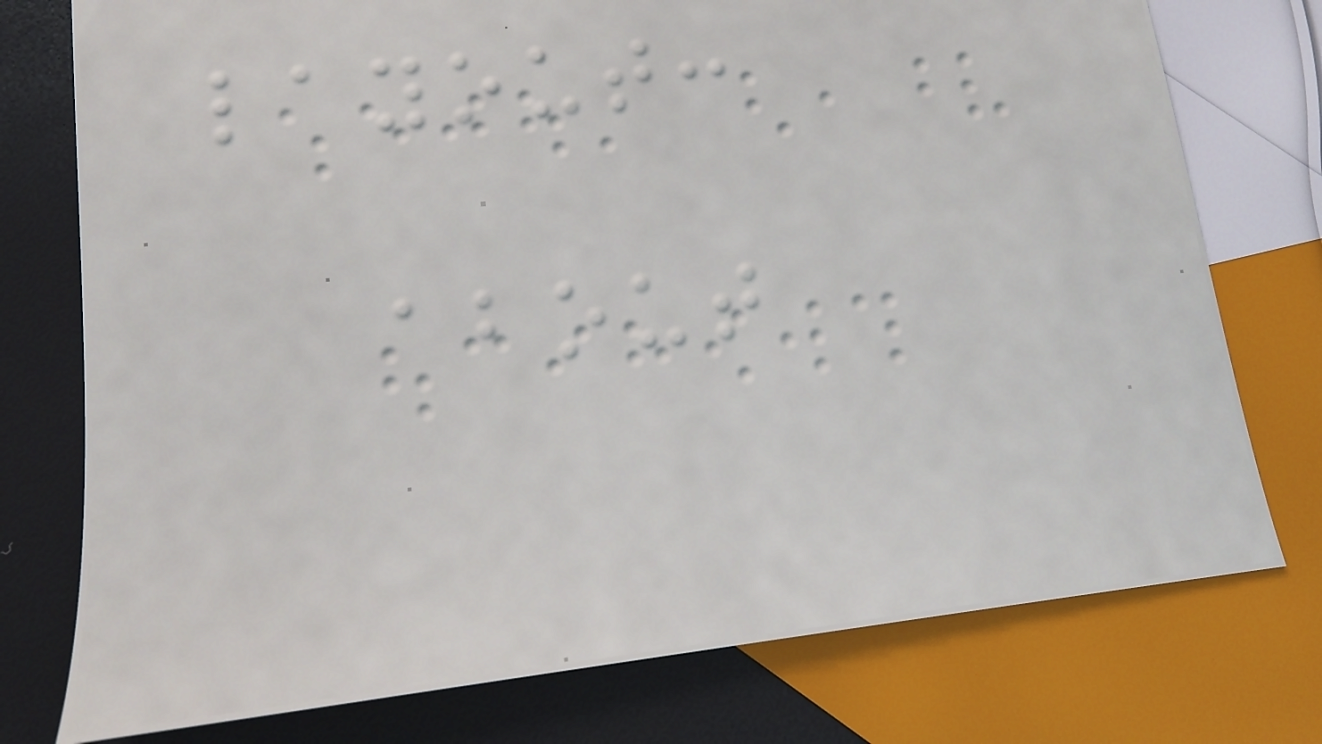layout:
about
